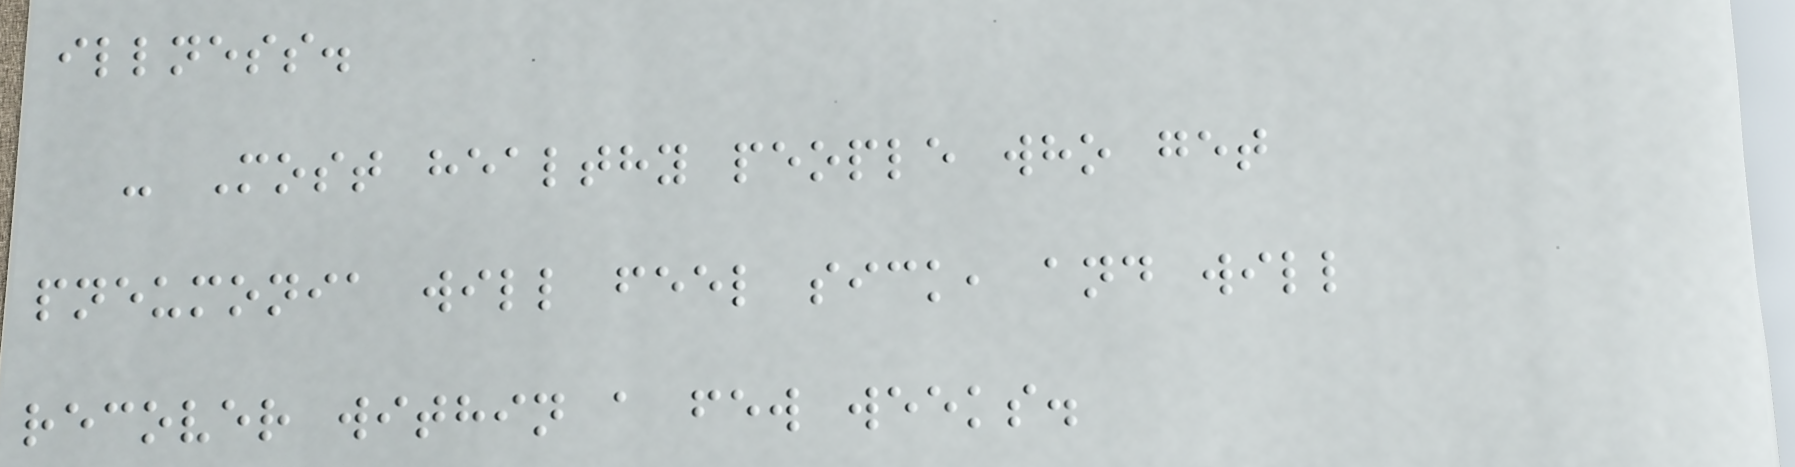illness.
- Most healthy people who get
pneumonia will feel sick, and will
recover within a few weeks.
